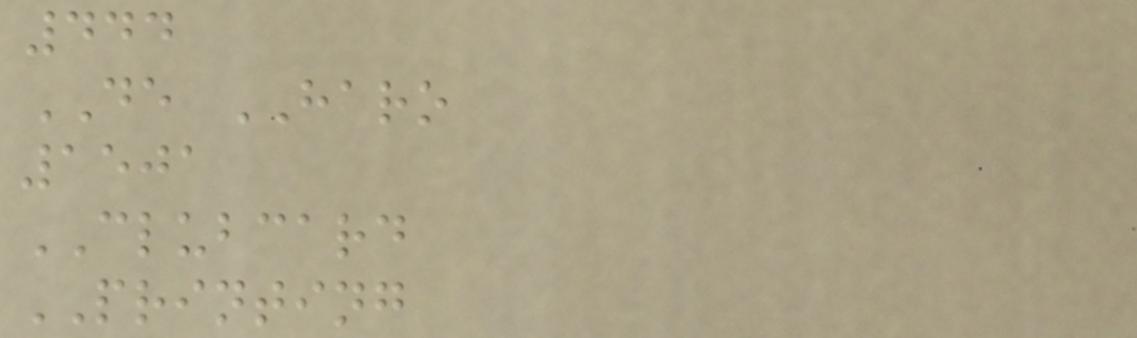444
DE HARO
1501
CLUBCARD
PRINTING
